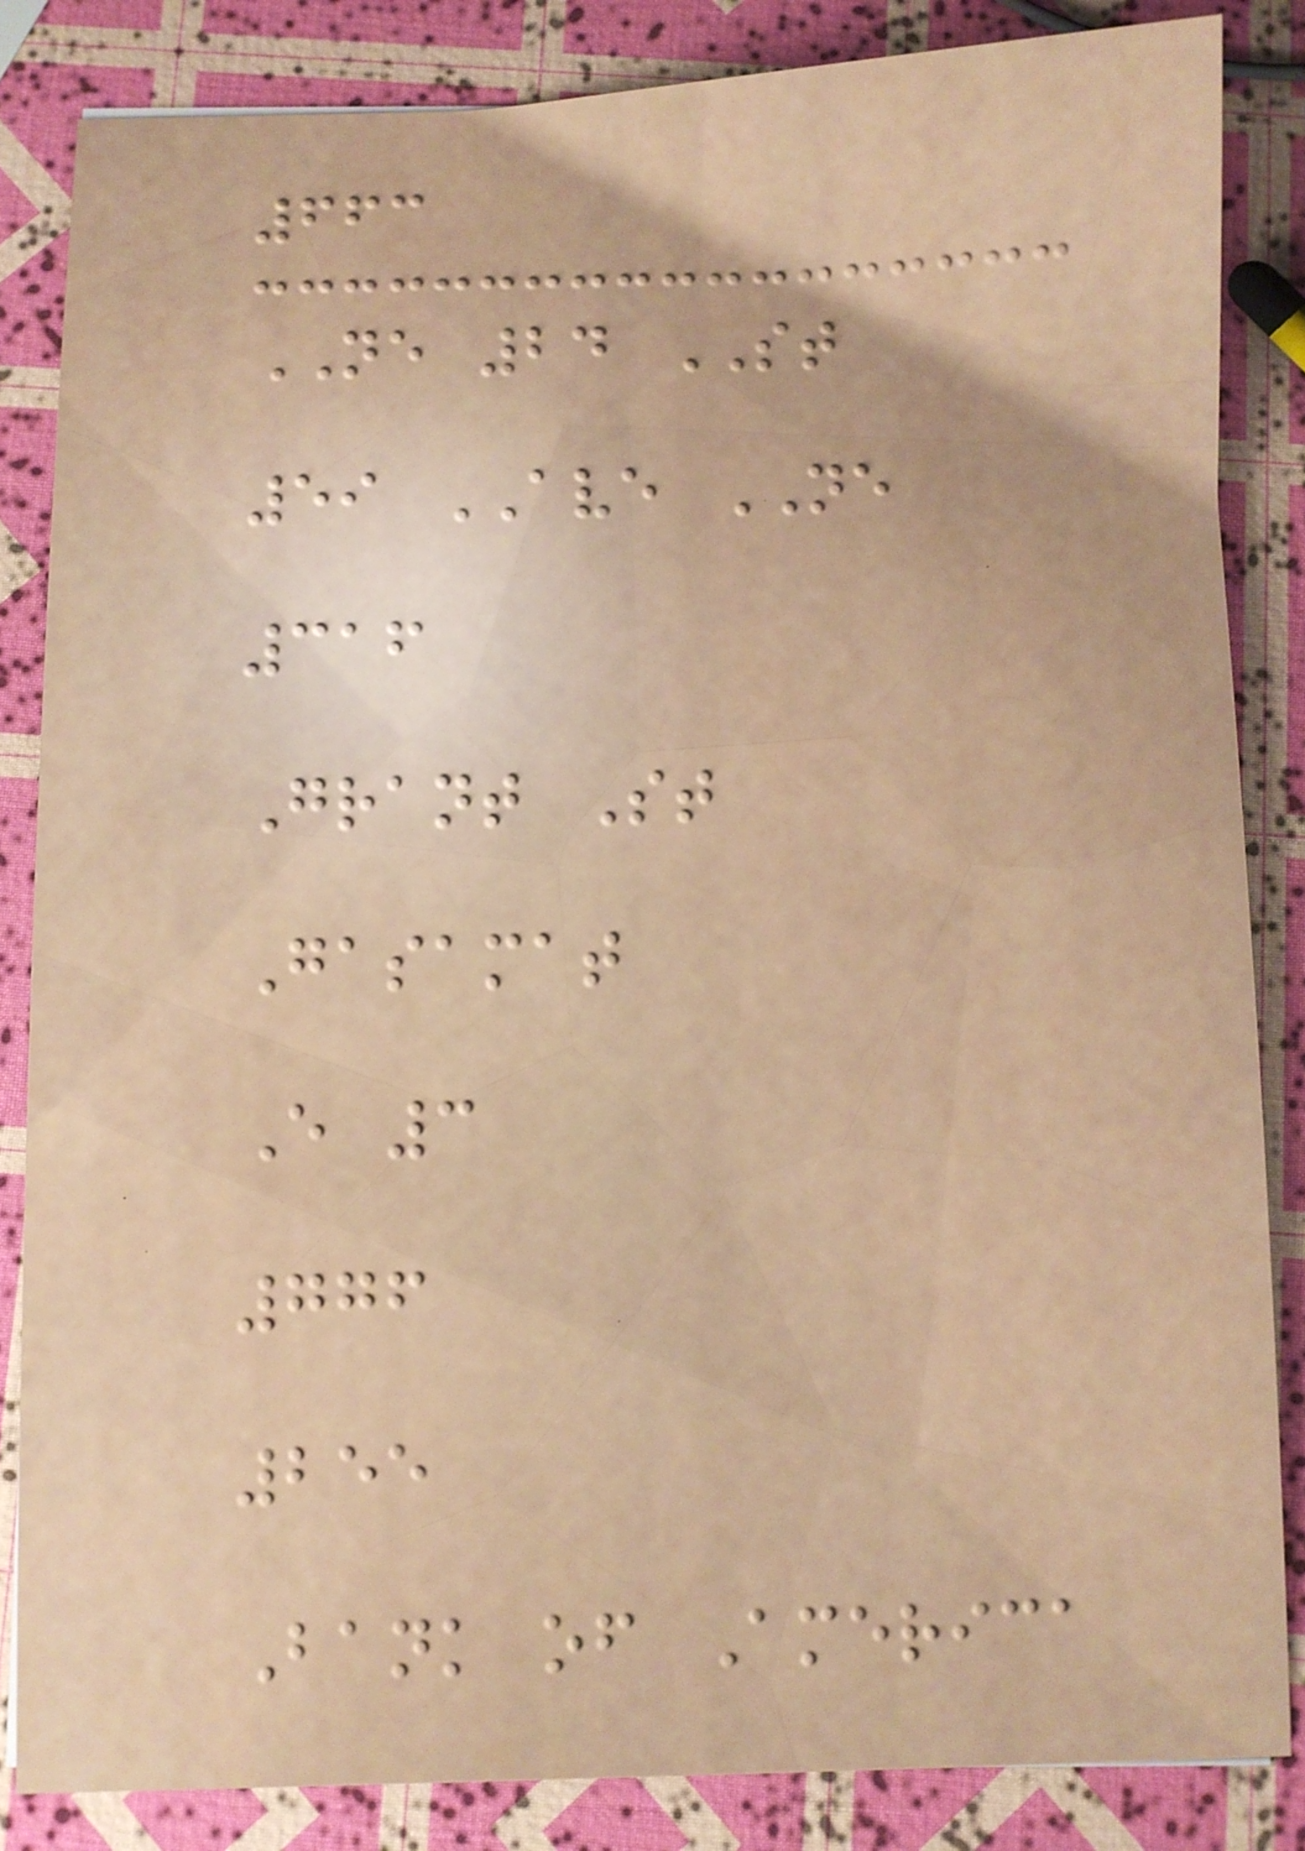663
NE 24 ST
59 AVE NE
316
Grant St
Gasamat
E 3
776
255
Bank of America
